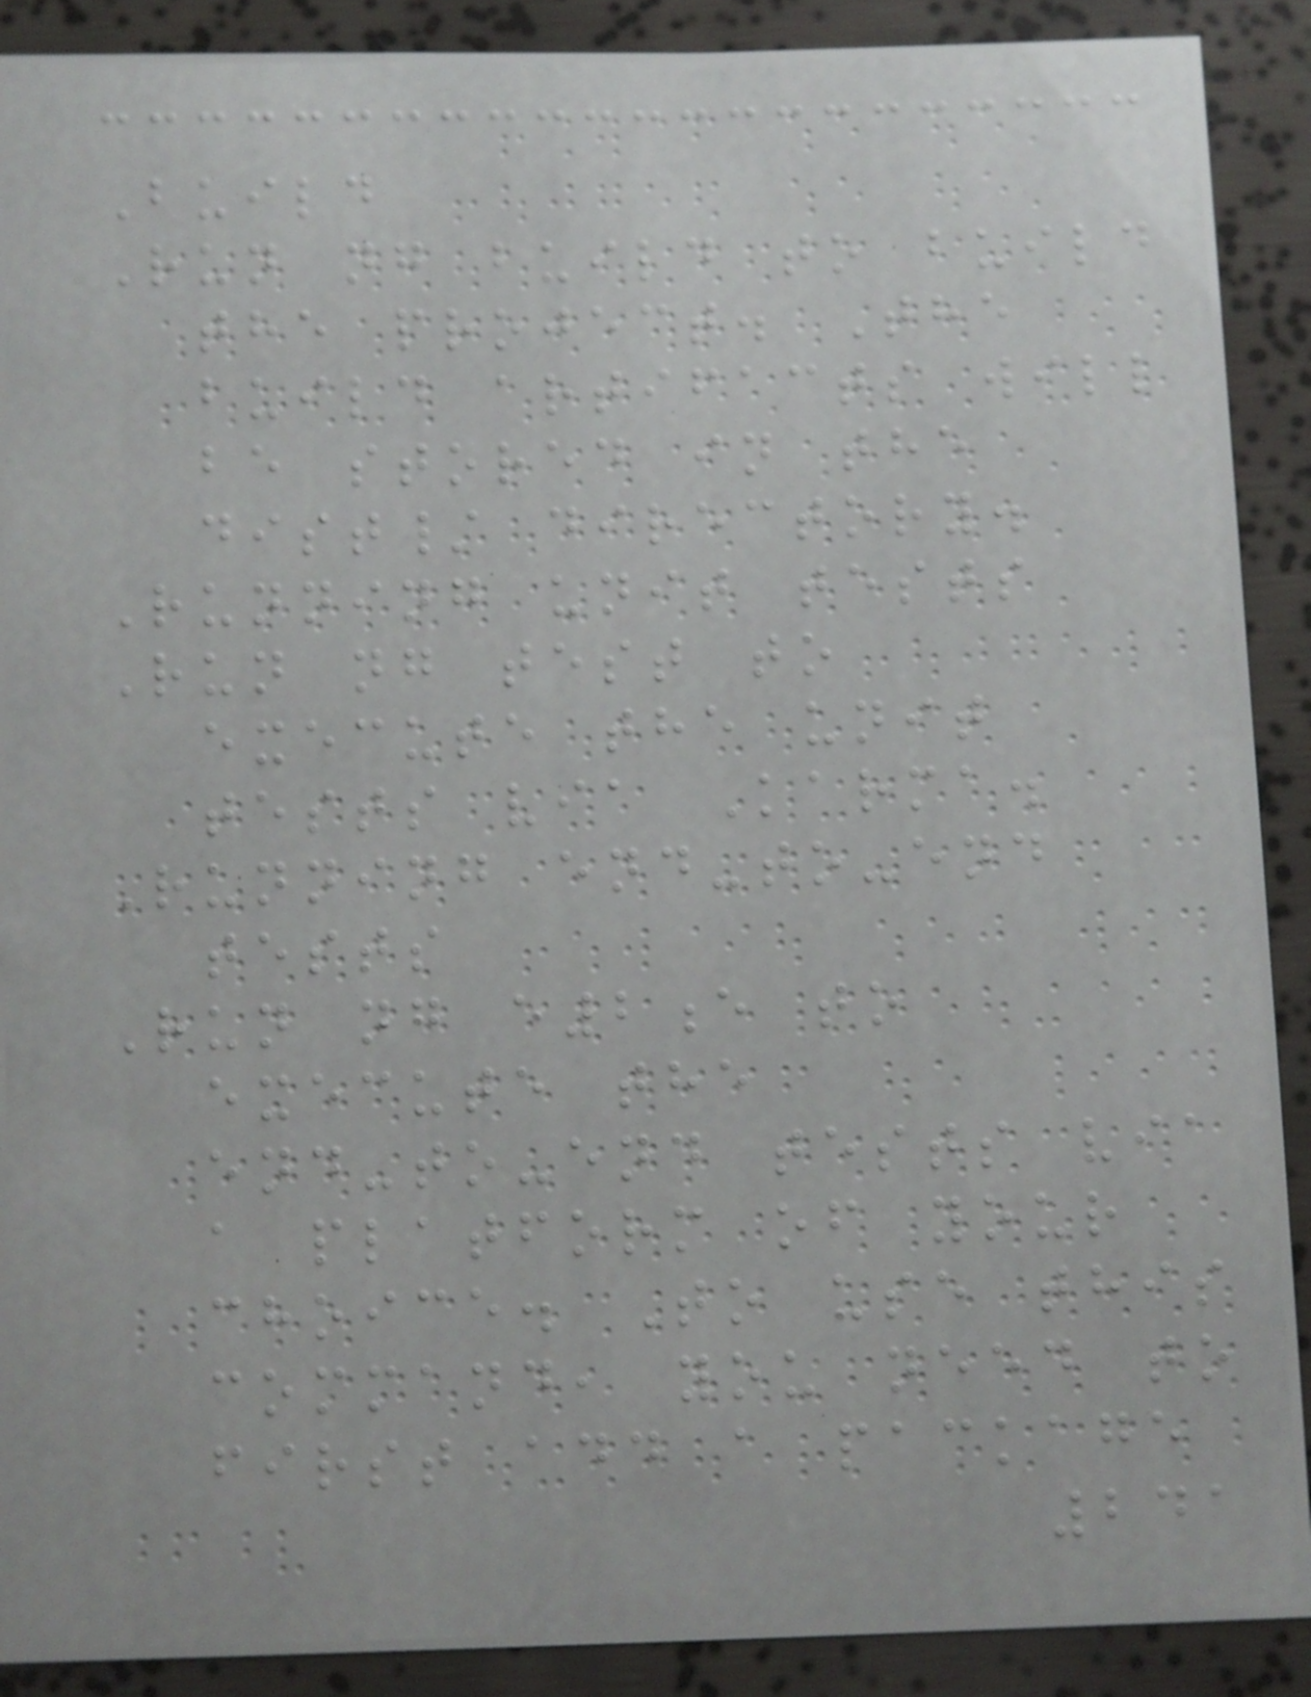Build
Run ng build to build
the project. The
build artifacts will
be stored in the
dist/ directory.
Running unit tests
Run ng test to
execute the unit
tests via Karma.
Running end-to-end
tests
Run ng e2e to
execute the
end-to-end tests via
a platform of your
choice. To use this
command, you need to
first add a package
241
